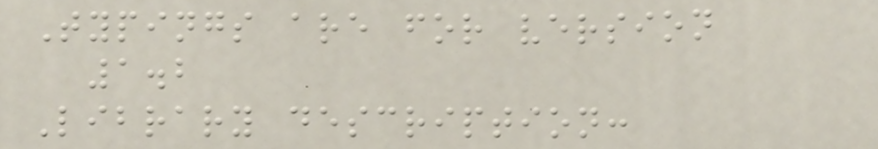Typings are for version
1.2
Library description:
